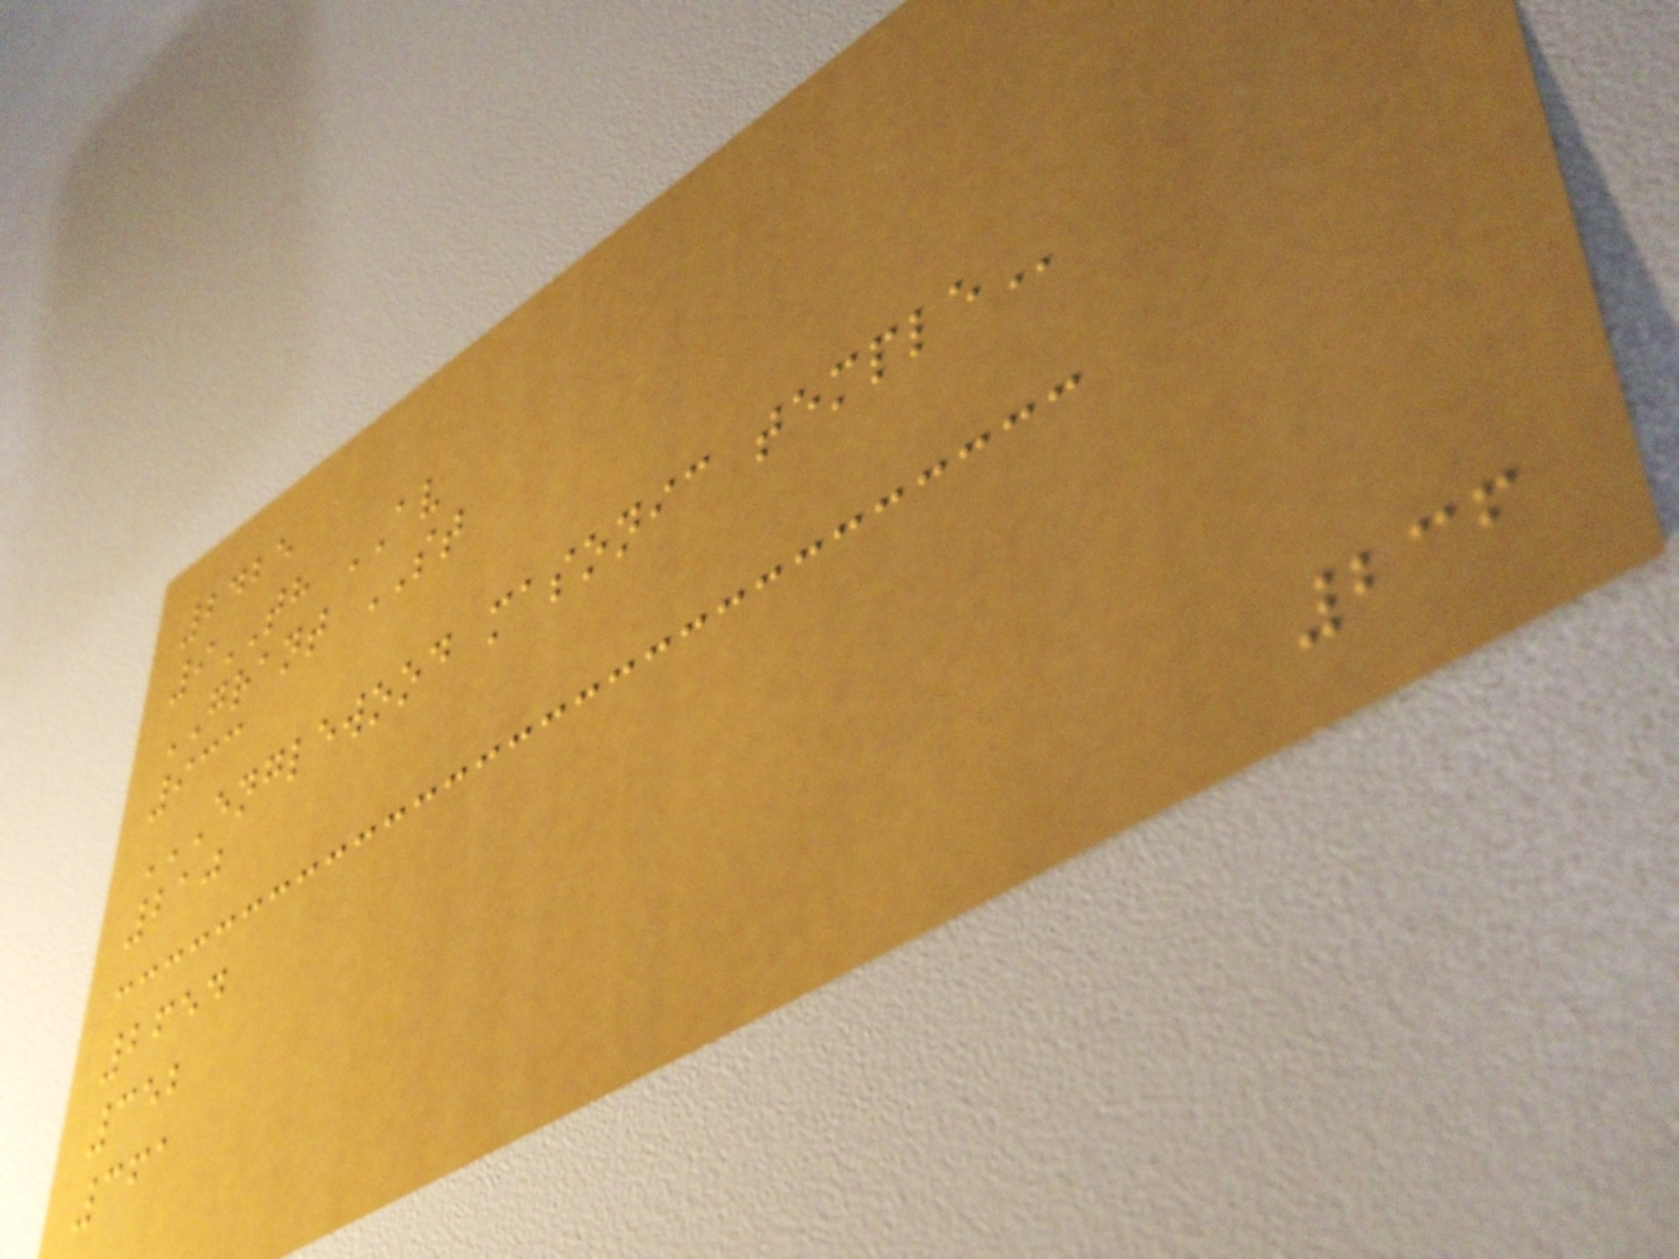2425
9TH AV
GRANT ST
933
ENGLEWOOD MASONIC TEMPLE
210
2654
352
361
236
